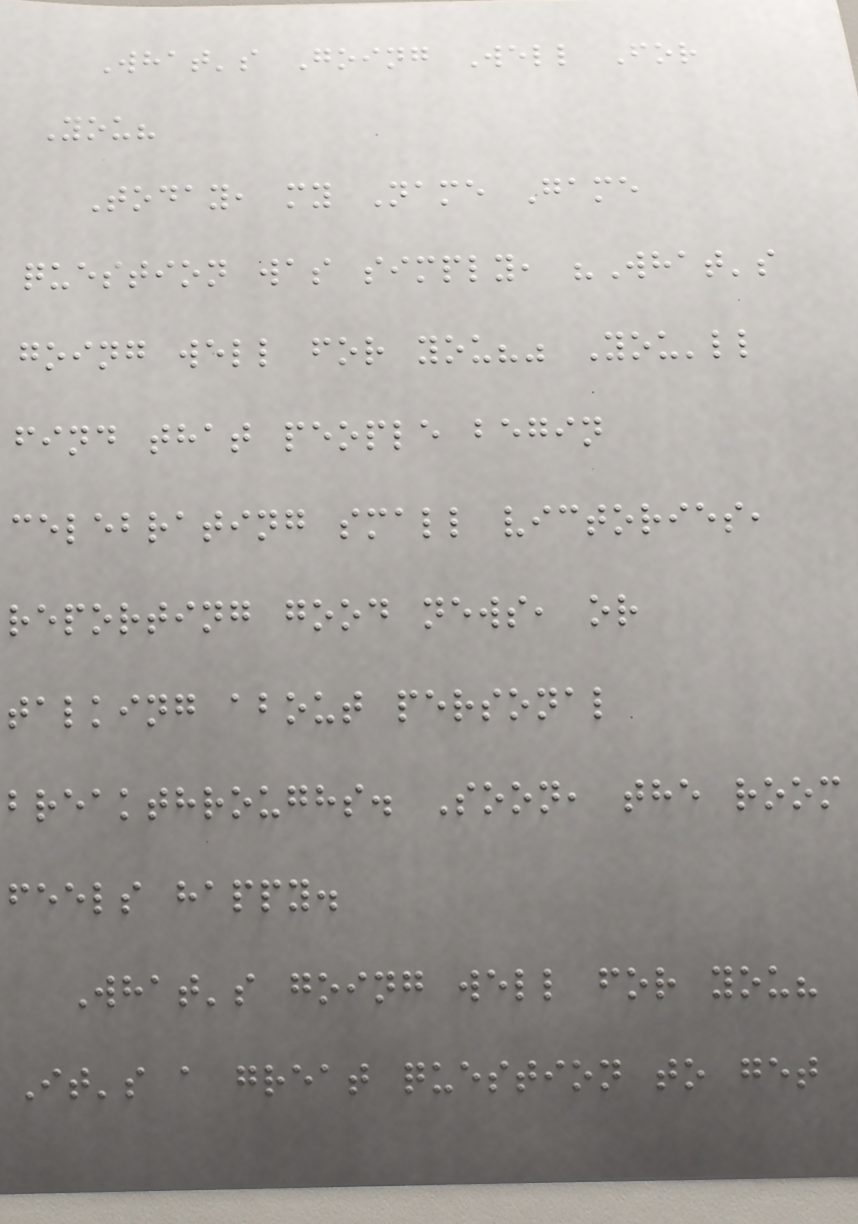What's Going Well For
You?
Today, my Name Game
question was simply, "What's
going well for you?" You'll
find that people begin
celebrating small victories,
reporting good news, or
talking about personal
breakthroughs. Soon, the room
feels happy.
What's going well for you?
It's a great question to get
